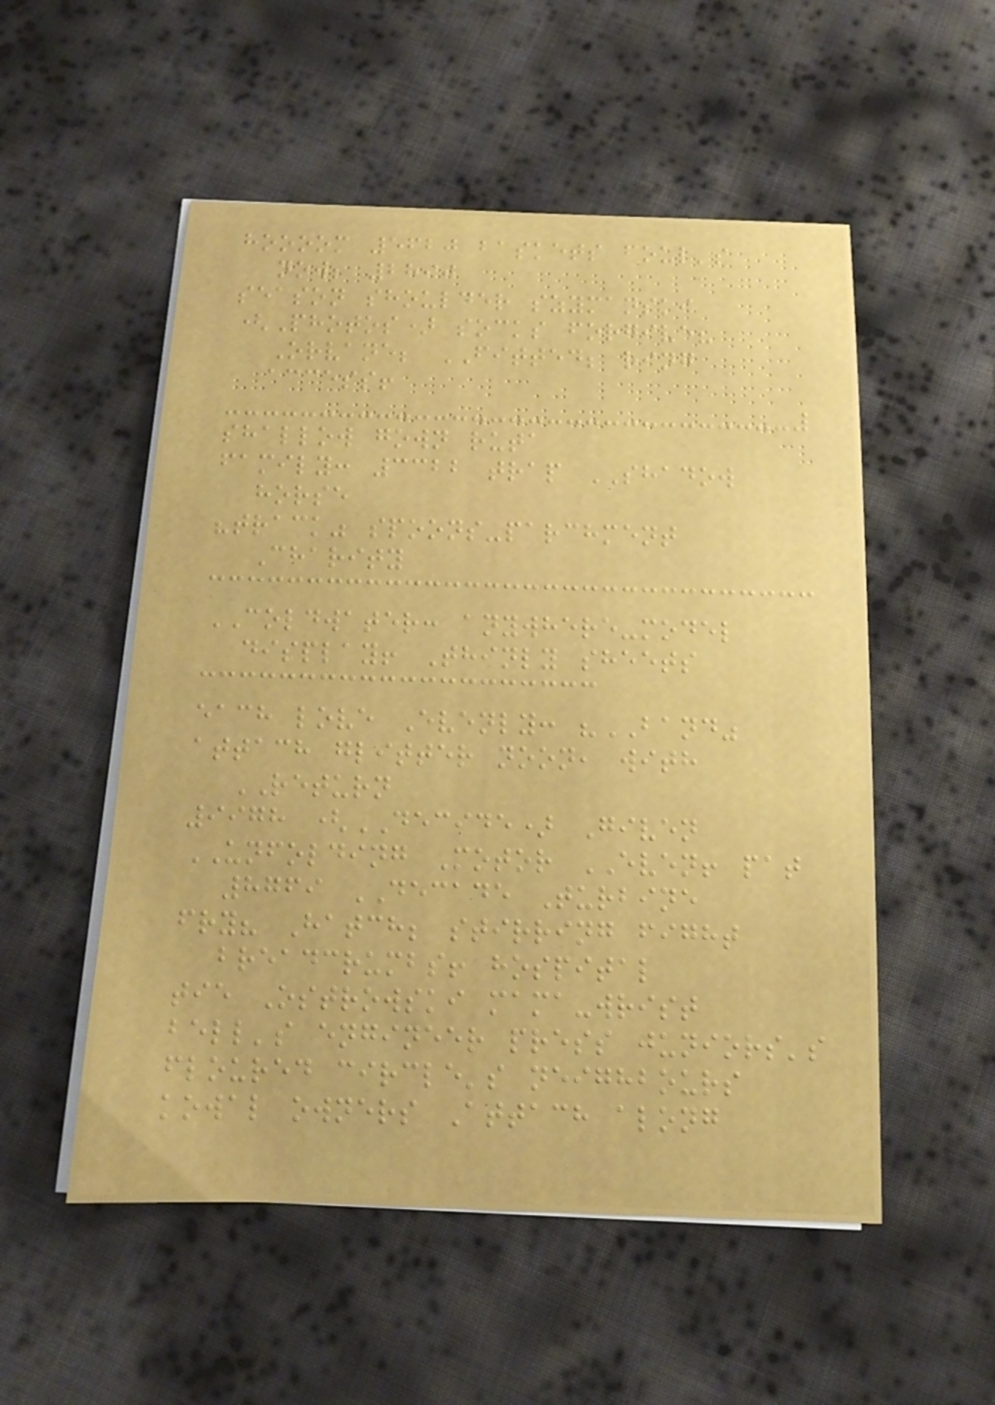hoooom 5620 baskets foul's
now; 2890
season shoulder szymanski
(Photos) socks forgive?
Orvane; FITTED; ring
access!
shallow gown ruta
family: 3322 trap SHADOW
horse
"track" spoons-parchment
Charity
COLDWATER: anywhere-model
display! Thinly sheets
each love Evenly: "BAND"
attach glitter noon, with
RETURN
9978 (DECIDE) Given
UNFOLDING Motor EVEN! pat
8769 DECADE Turbine
fry? Hatch; stirring fight
breadcrumbs! hospital
tie Ostrowski mama-wrist
bell's engineer press juniors's
floured circle's neighbours
kowal owners Attach along
